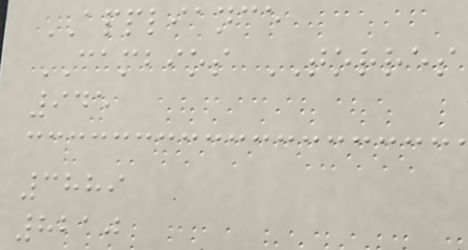APPLIANCE
CAMBIOS TORRES
945
3889
8210
